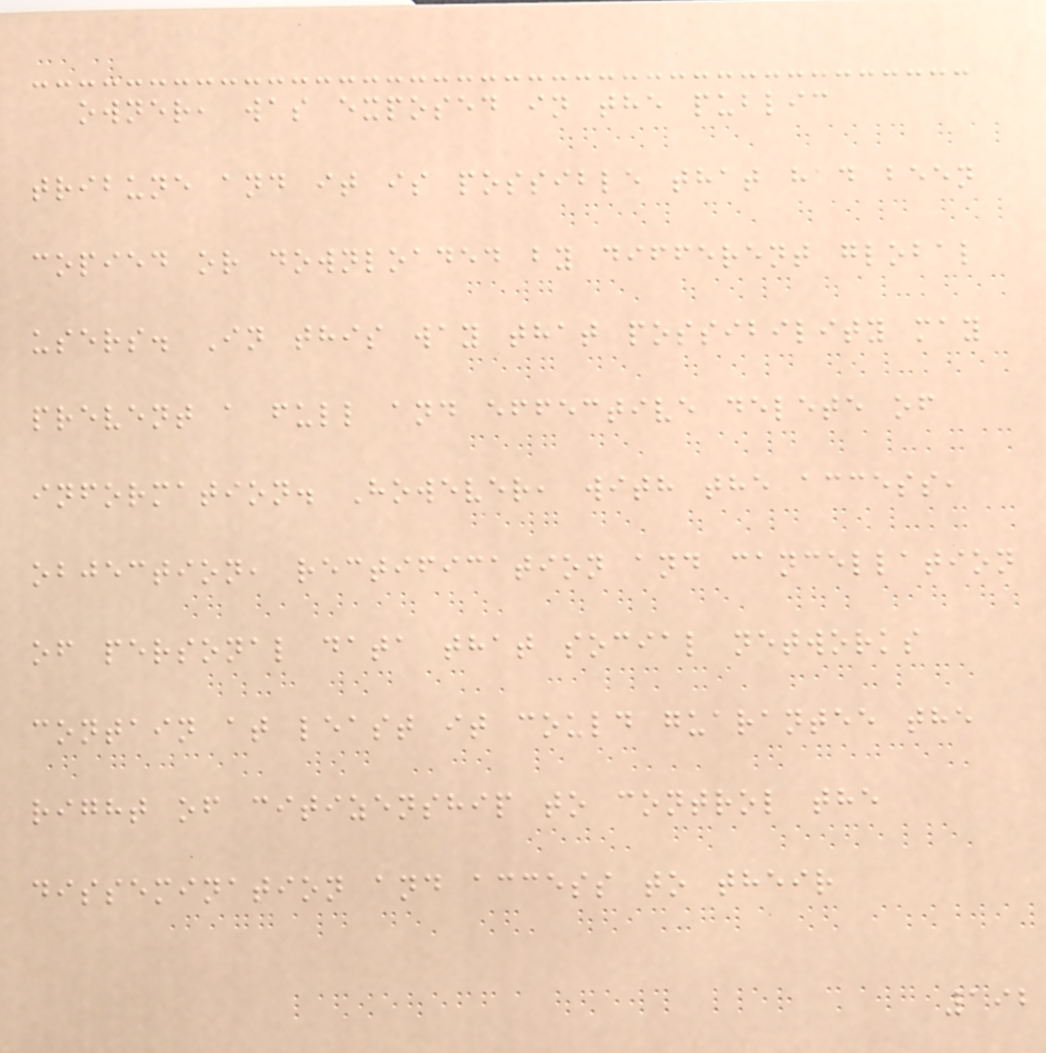owner, was exposed in the public
tribune and it is possible that had been
copied or downloaded by different global
users. In this way that possibility may
prevent a full and effective delete of
information. However, with the access,
objection, rectification and cancellation
of personal data that social networks
contain at least it could guarantee the
right of citizenship to control the
dissemination and access to their
192
